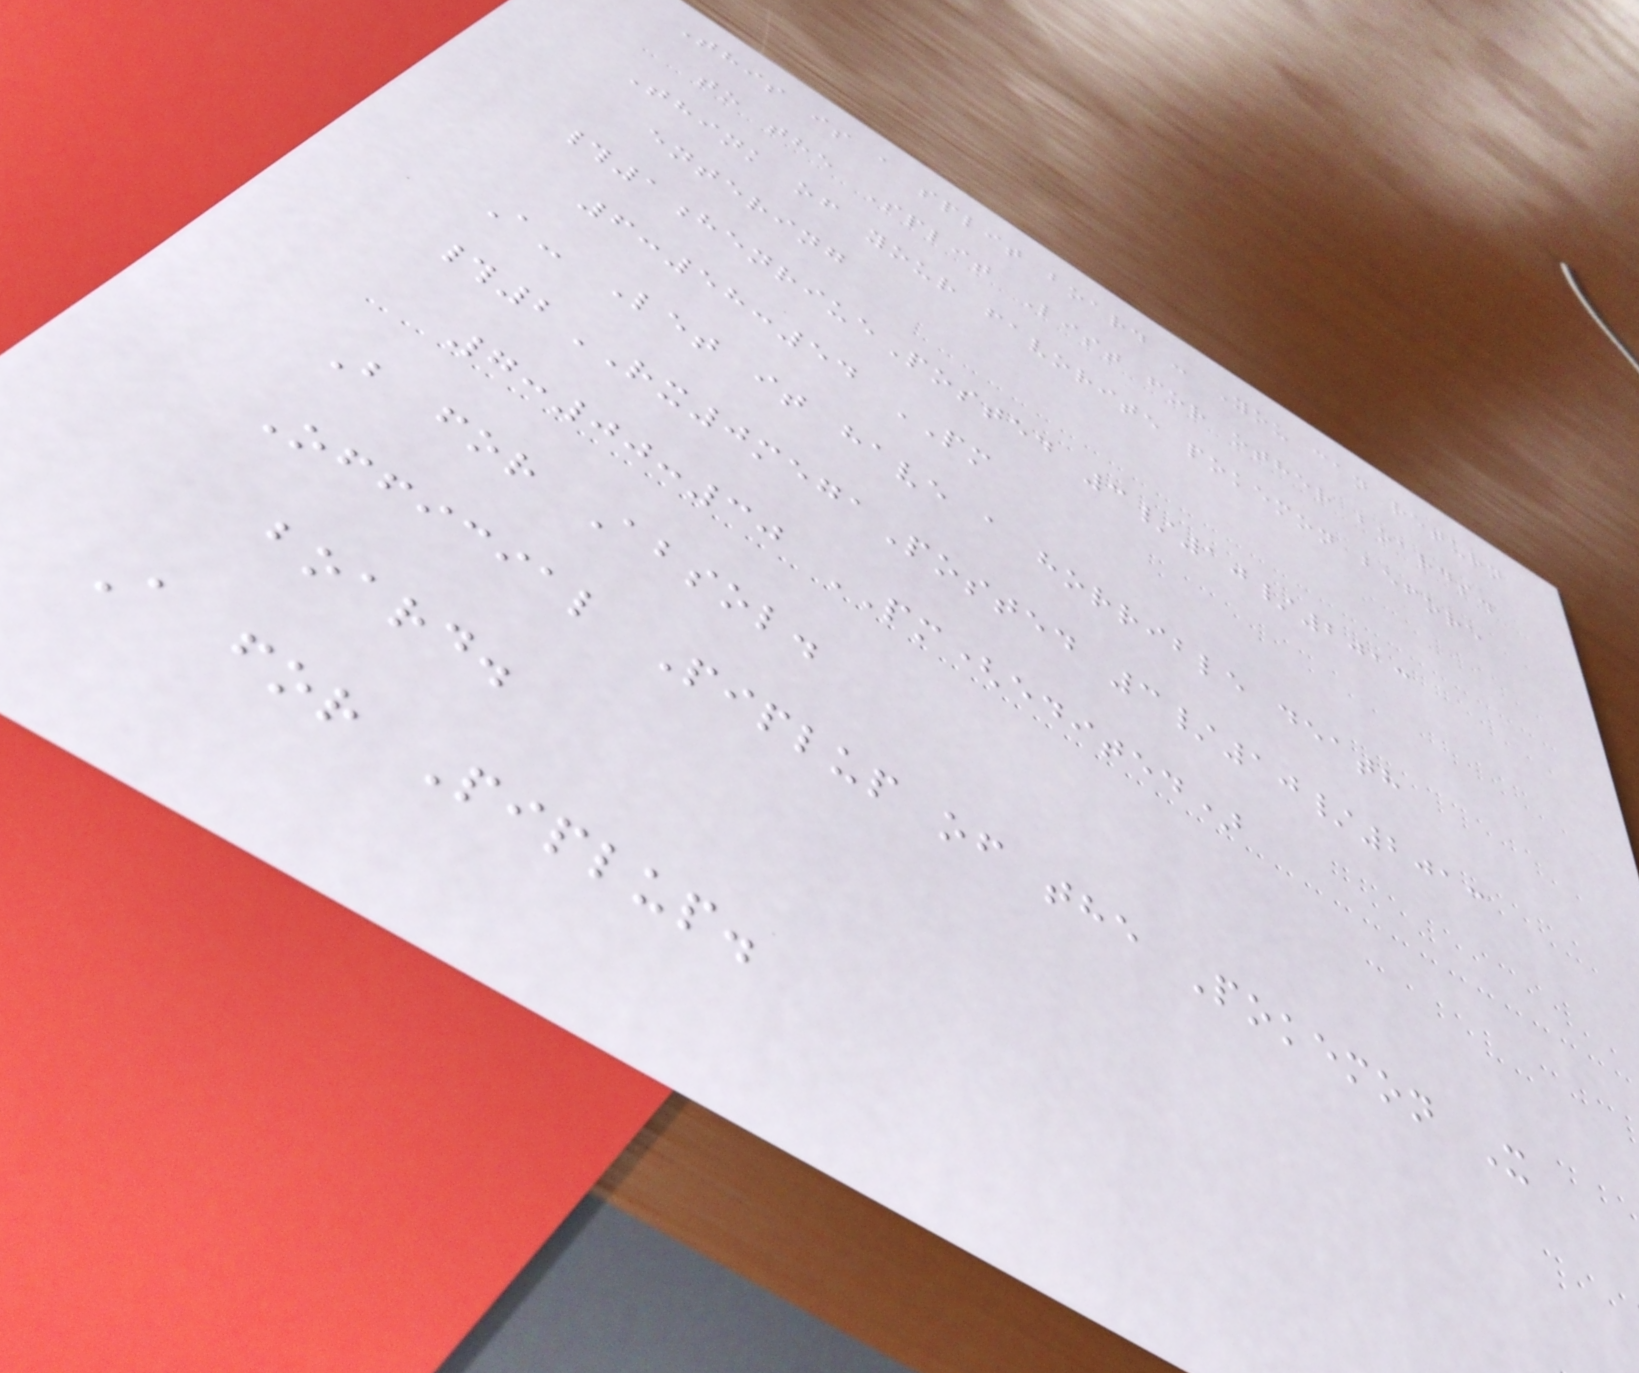This is a split board - You can return
to the Split List for other boards.
Think of your favorite pokemon before
entering
#1henriuePosted 3/10/2013
6:58:54 PM
A- Let it have a horrible death
#2RX0megaPosted 3/10/2013
7:00:30 PM(edited)
B for Absol.
Official Piplup of the Pokemon X
board.
A for Piplup.
